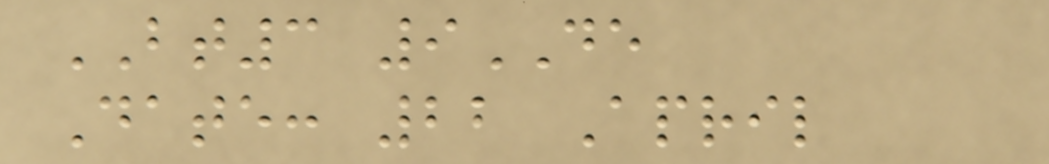BT3 9DE
Date: 22 April
